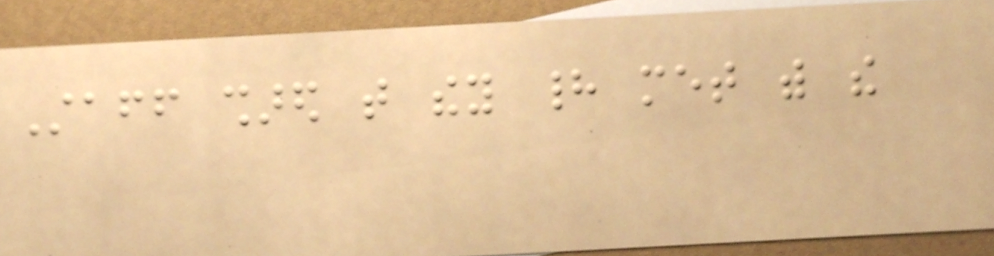Staff shared that they had met with the
